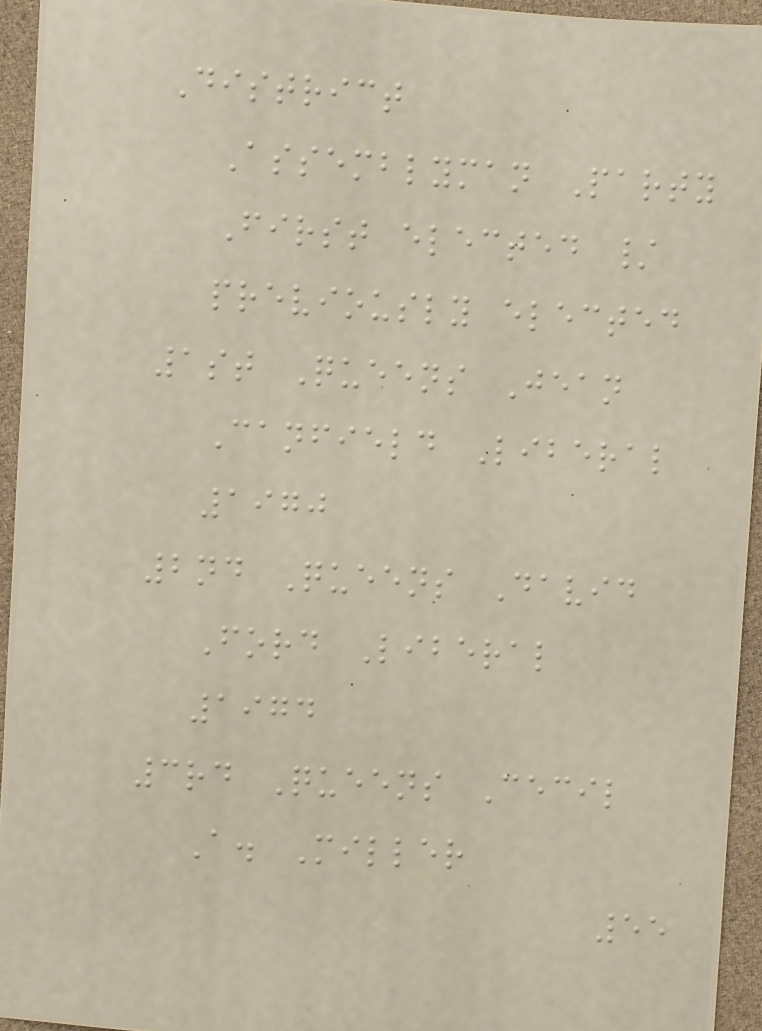District
Assemblyman Party
First elected /
previously elected
1st Queens Jean
Canfield Liberal
1970
2nd Queens David
Ford Liberal
1974
3rd Queens Cecil
A. Miller
55
